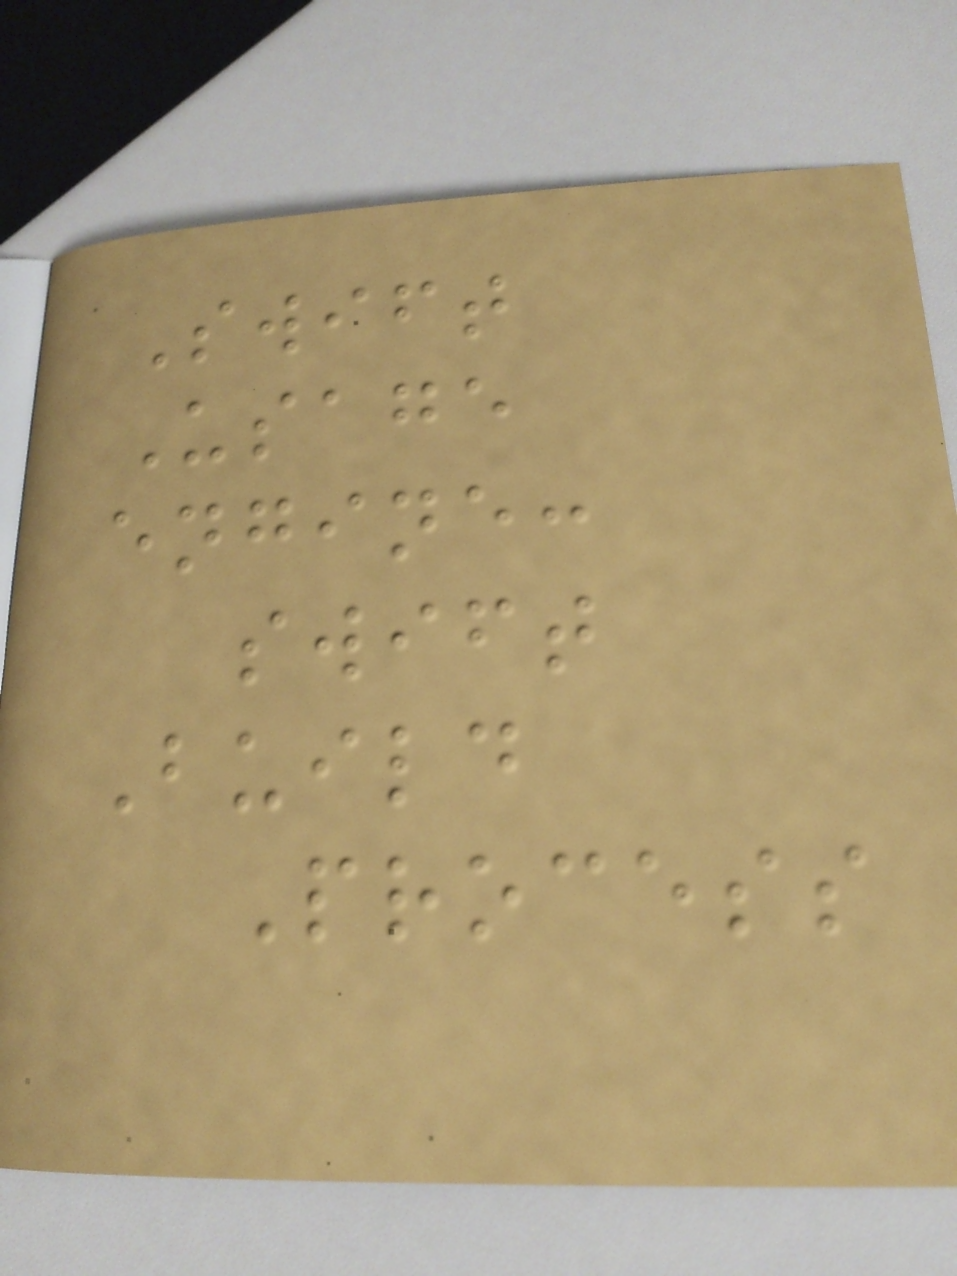Swift
Usage
engine:
swift
Build
Process
